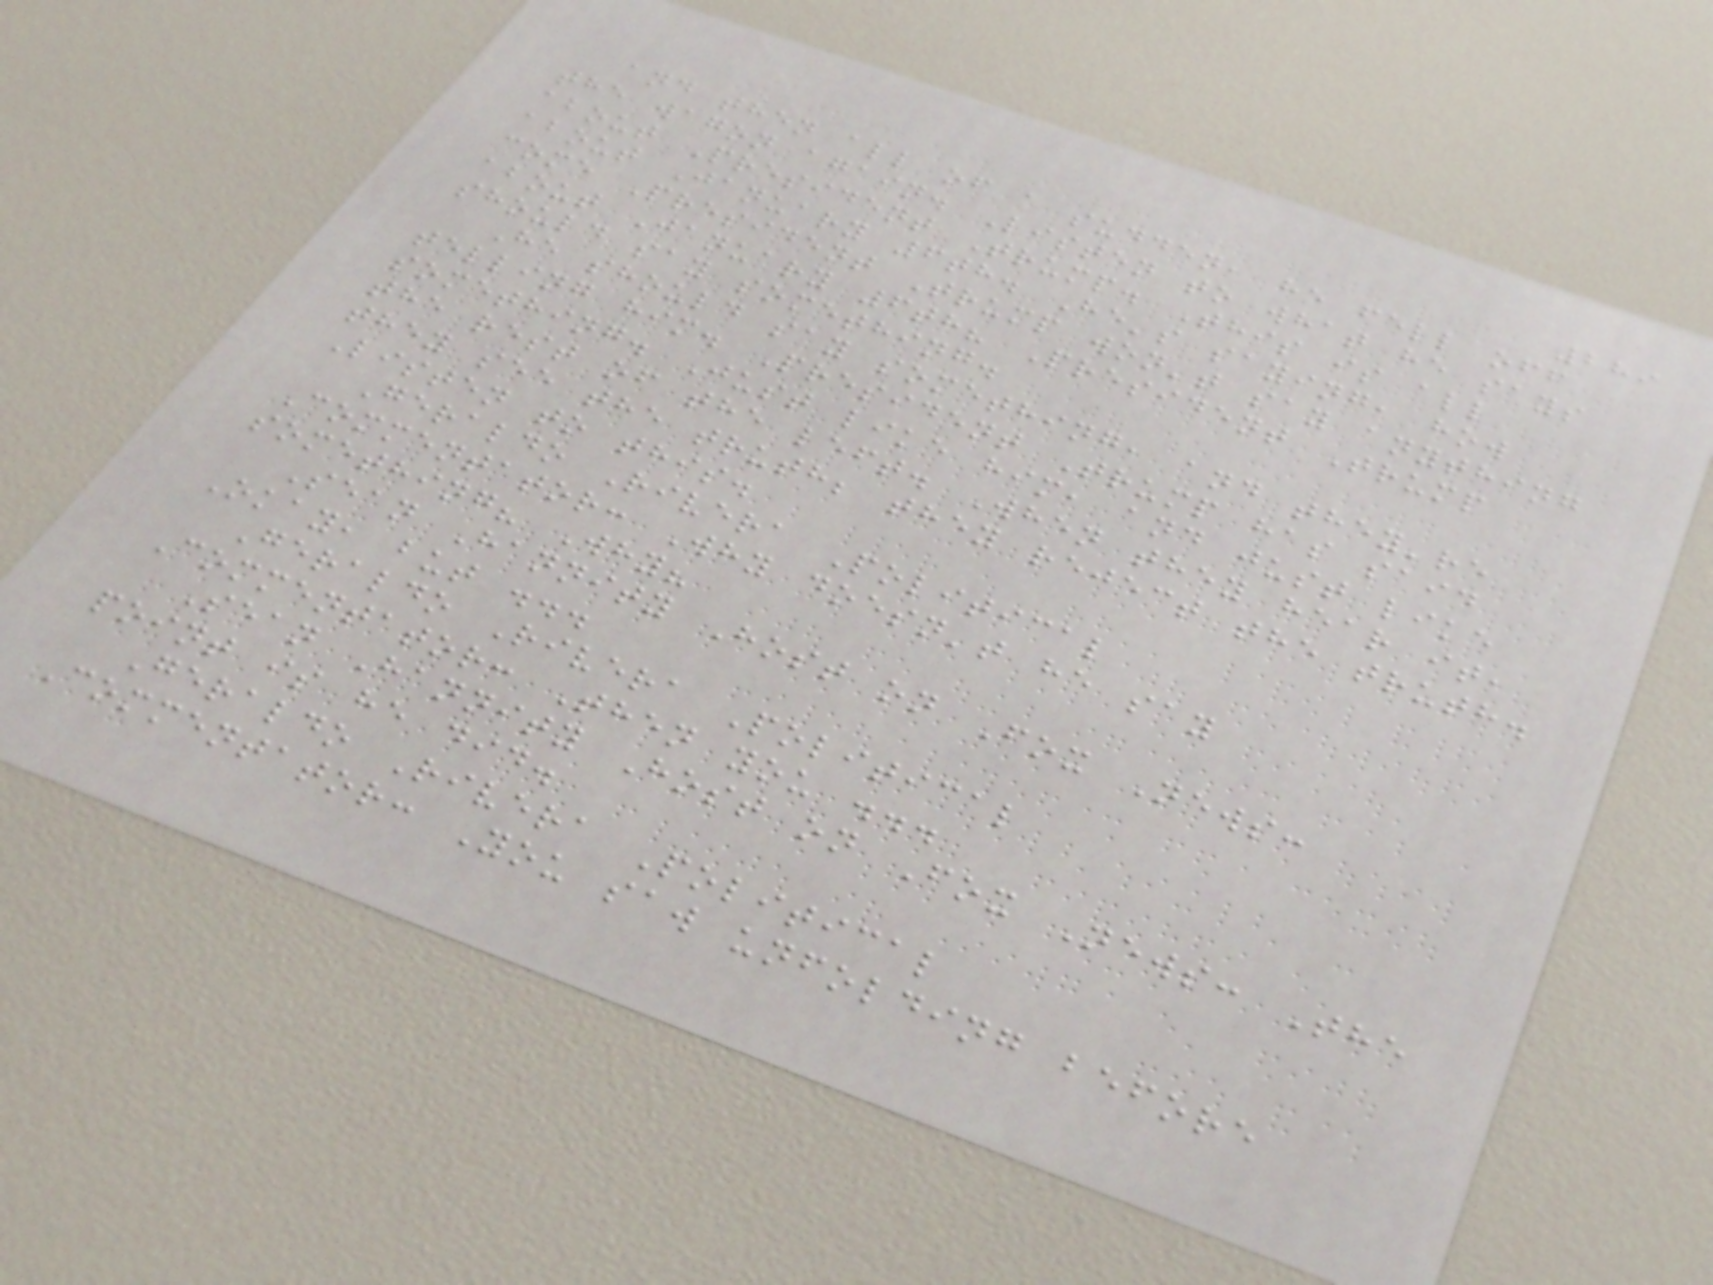289
and then all of a sudden, he fell off
the wagon again. Listen to what he says
about President Trump. This is all
about January 6th. He's saying, how
come President Trump won't say anything
about January 6th? President Trump
should say something.
He should say something, and they're
telling him. President Trump has said
something. Just like him, and just like
the rest of the left. When they hear it,
they see the truth; they reject the truth.
Listen to this.
Geraldo Rivera Political
Commentator: Why doesn't he say
something? Why?
Sean Hannity Host on Fox News:
Okay, but ...
Geraldo Rivera Political
Commentator: Then you ...
Sean Hannity Host on Fox News: The
point is he did.
Geraldo Rivera Political
Commentator: You saw unfolding before
